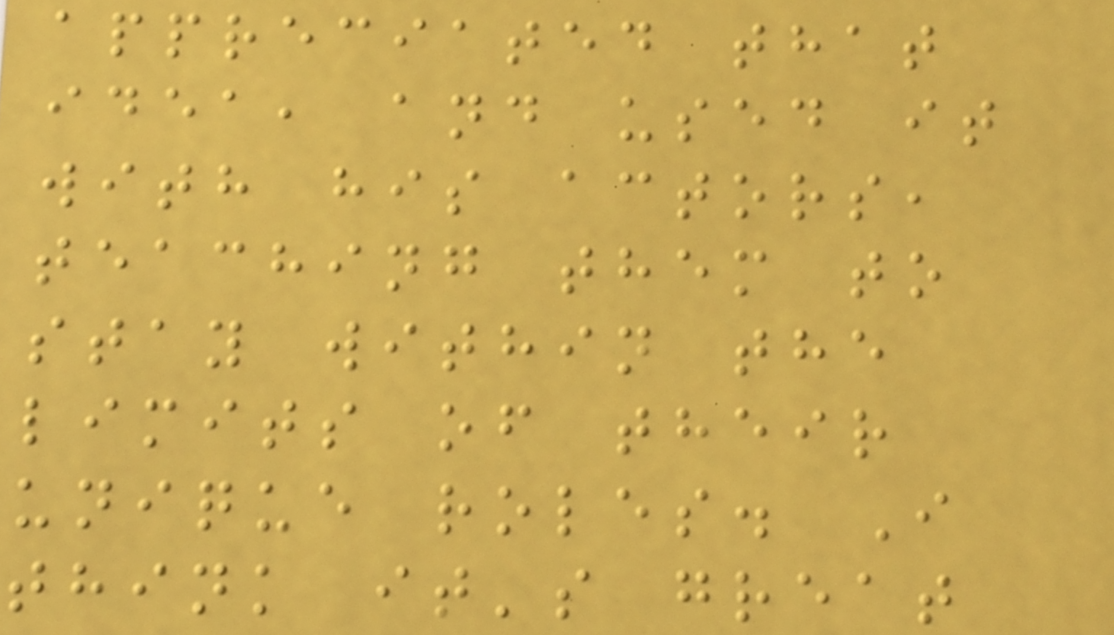appreciated that
idea, and used it
with his actors,
teaching them to
stay within the
limits of their
unique roles. I
think it's great
